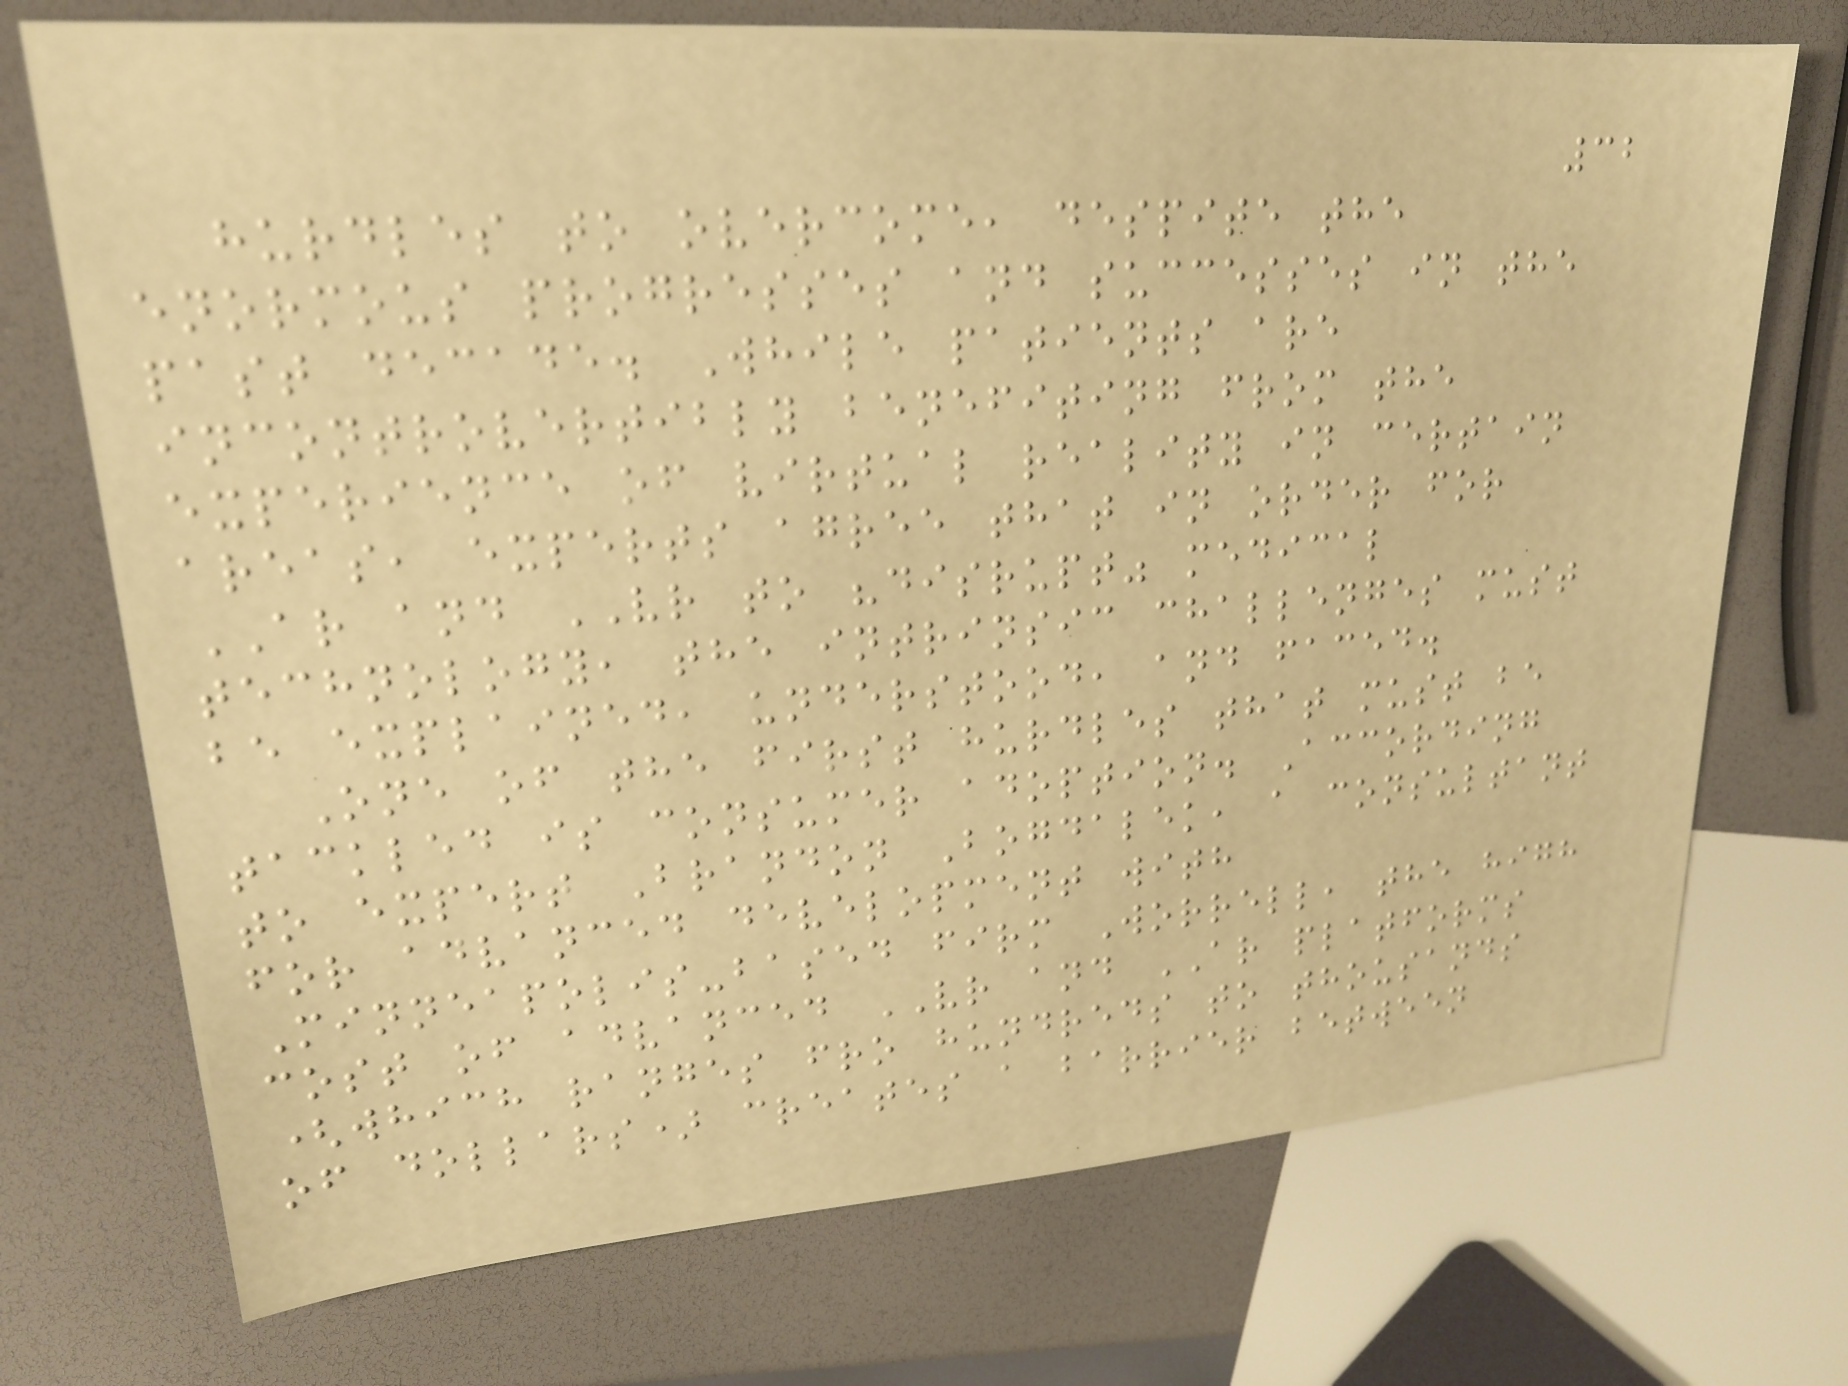32
hurdles to overcome, despite the
enormous progresses and successes in the
past decade. While patients are
incontrovertibly benefiting from the
experience of virtual reality in certain
areas, experts agree that in order for
AR and VR to "disrupt" medical
technology, the intrinsic challenges must
be explained, understood, and faced.
One of the first hurdles that must be
tackled is consumer adoption. According
to expert Brandon Bogdalek, a consultant
for advanced development with
Minneapolis-based firm Worrell, the high
cost of advanced VR and AR platforms
(which ranges fro hundreds to thousands
of dollars) creates a barrier between
